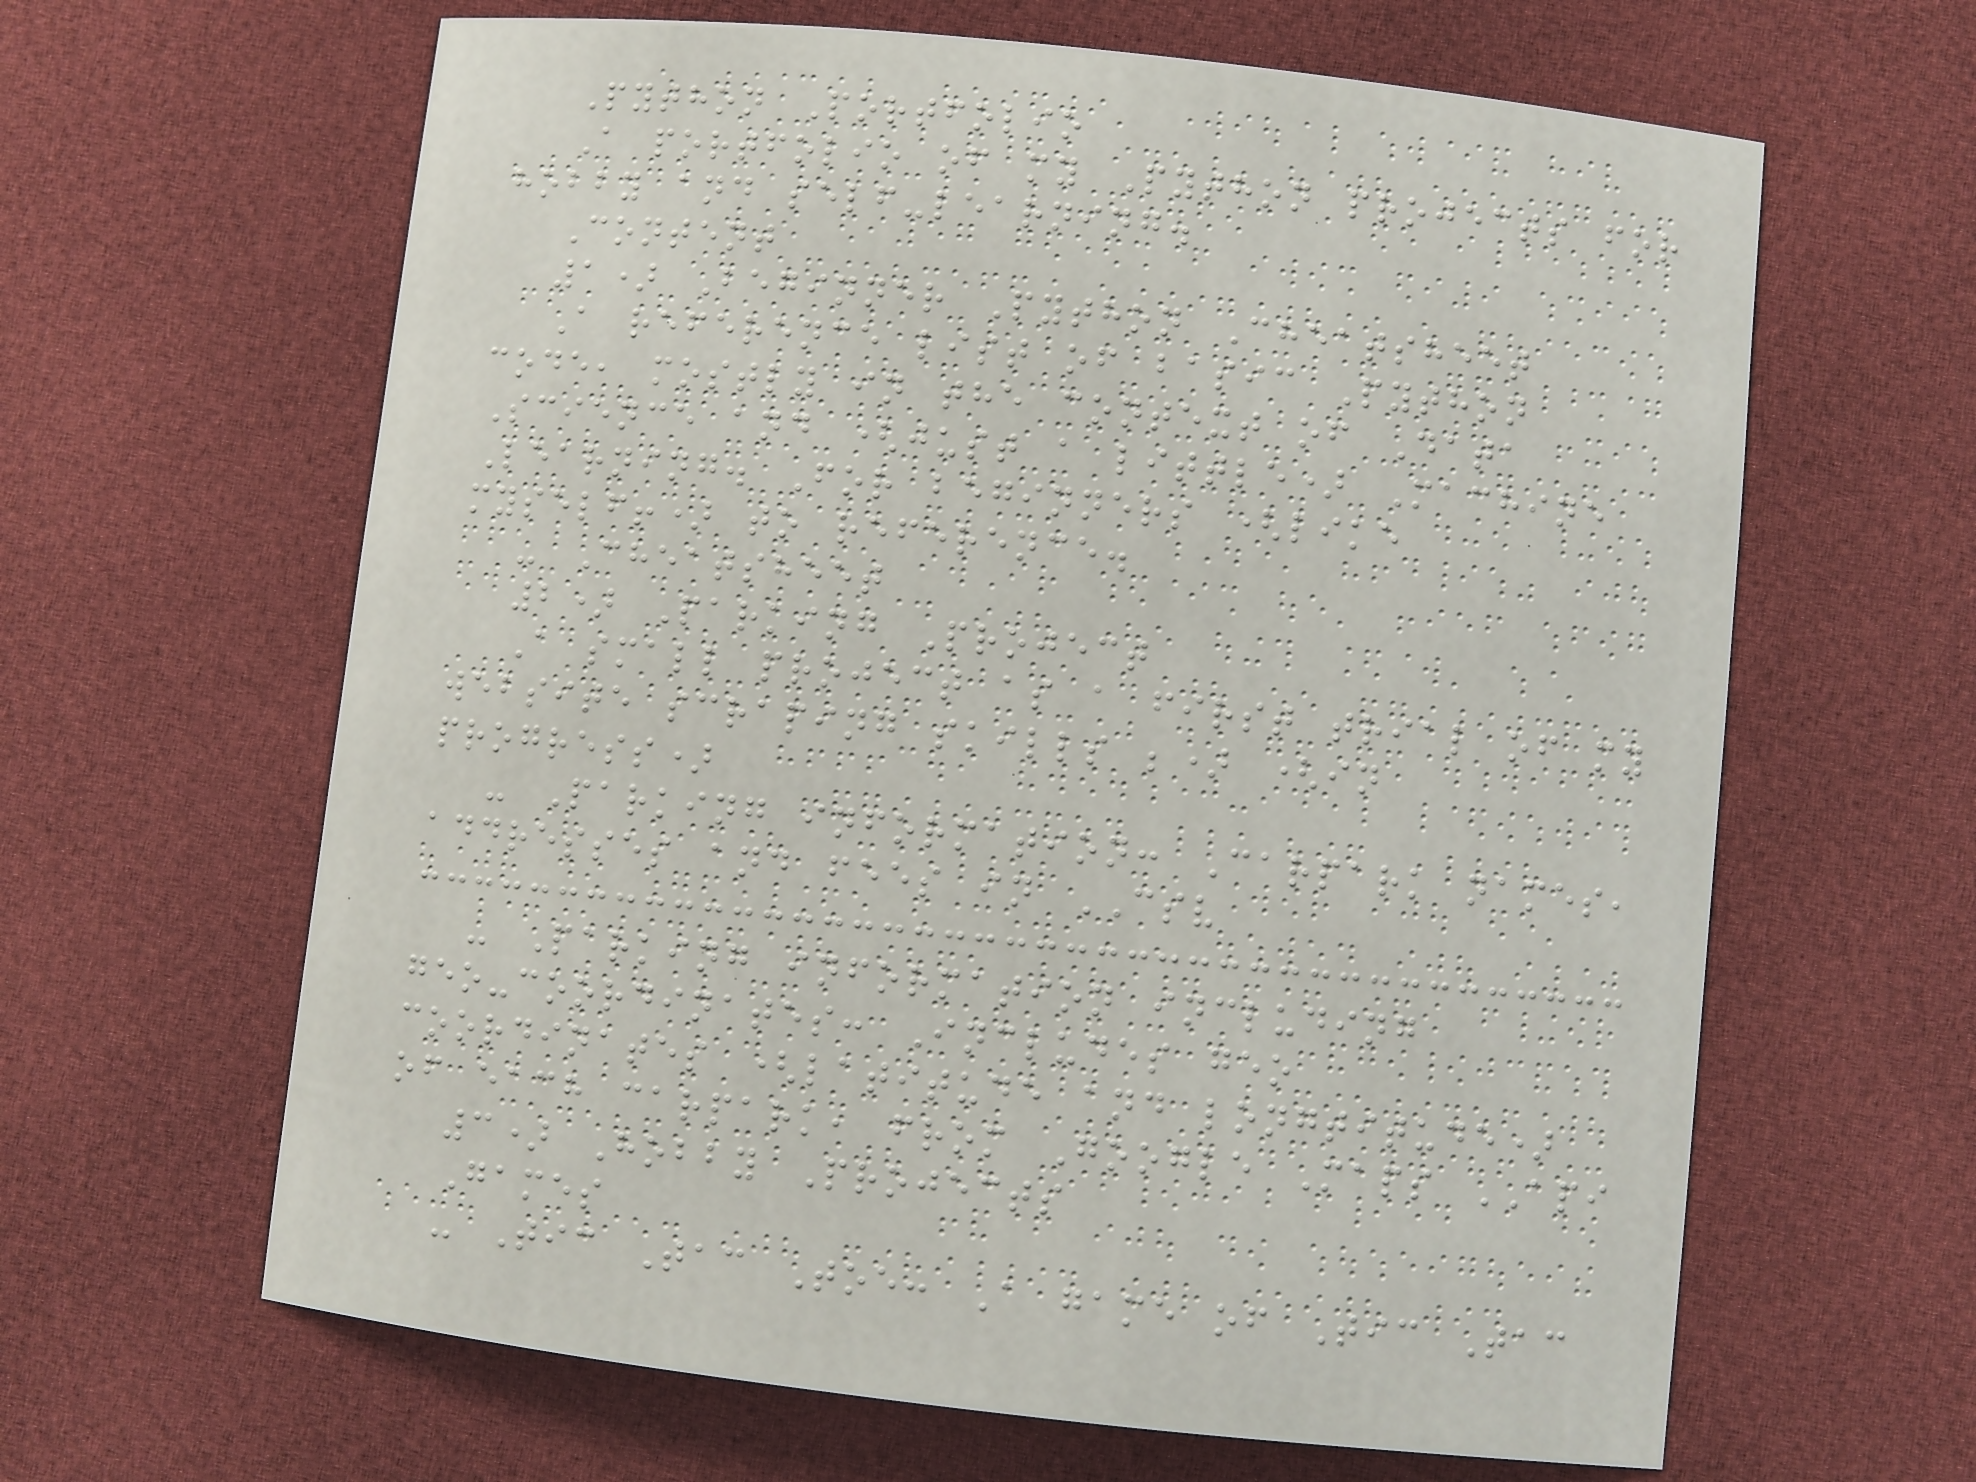Python Portfolio
A portfolio of my Python projects for
hobby and self-learning.
Content
1) Beginner Python Cheatsheet
A reference list of basic Python
code, mostly in the context of Data
Science and (just a little) Machine
Learning. For beginners (like
myself!) to reference.
- Cheatsheet
2) Parking Project
A small project as a first trial of my
website scraping skills ;) (in
progress)
- Parking information: Carpark names,
addresses and fees in CSV
- Parking information including
geo-coordinates: Includes geo
coordinates (latitude and longtitude)
of each carpark, from Google Maps API
3) Hobby Projects
Games
- Tic Tac Toe: A game of Tic Tac
